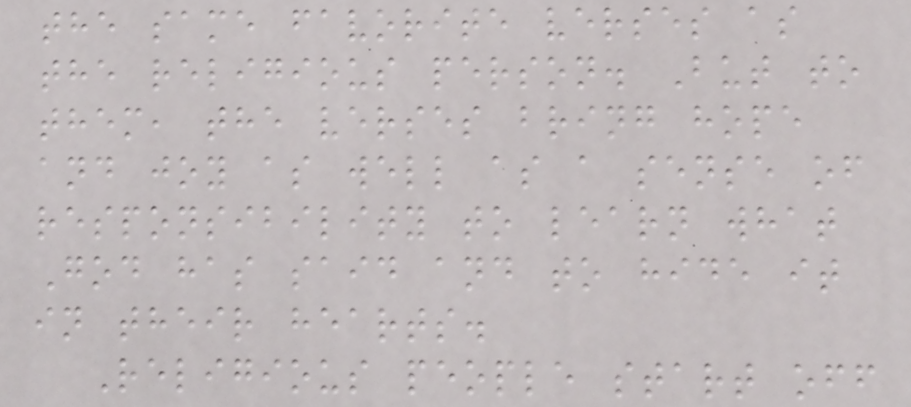the same favorite verses as
the religious person. But to
them, the verses bring hope
and joy as well as a sense of
responsibility to learn what
God has said and to hide it
in their hearts.
Religious people start off
